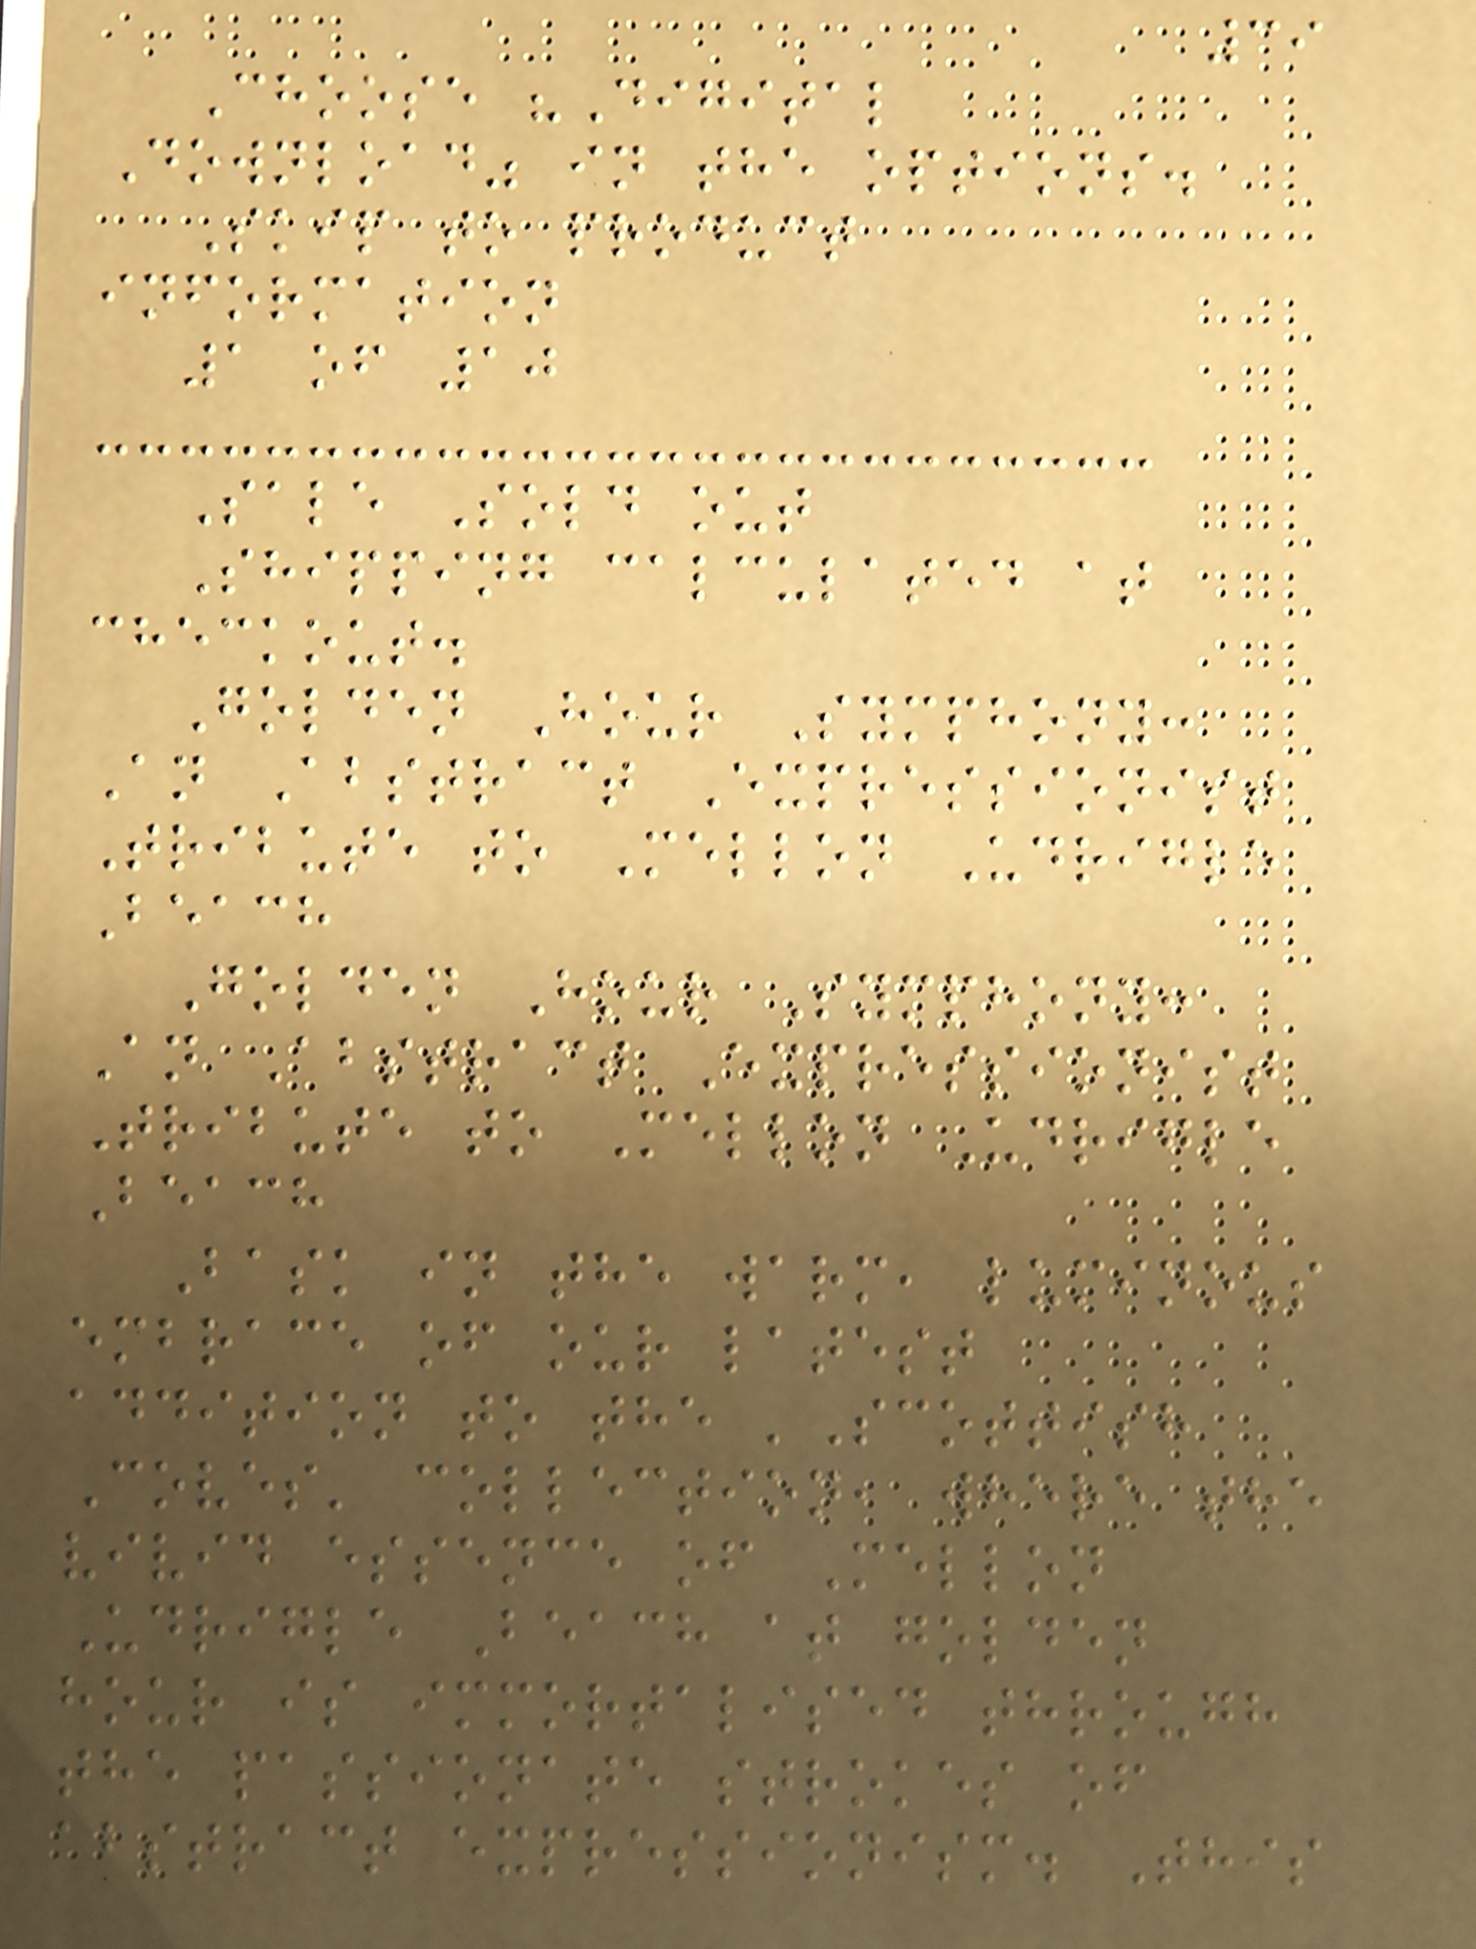39
Choose "Digital
Download" in the options.
Skip to product
information
1 of 10
Sale Sold out
Shipping calculated at
checkout.
Golden Hour Symphony:
An Abstract Expressionist
Tribute to Mellon Udrigle
Beach
Golden Hour Symphony:
An Abstract Expressionist
Tribute to Mellon Udrigle
Beach
Bask in the warm, luminous
embrace of our latest
addition to the 'Scottish
Coves' collection, where the
vivid essence of Mellon
Udrigle Beach at golden
hour is immortalised through
the passionate strokes of
abstract expressionism. This
